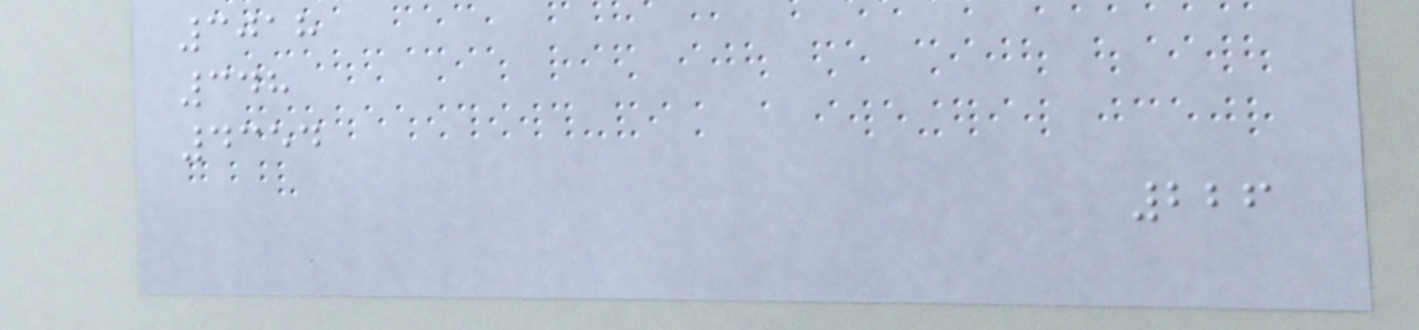3018
348
4354
226
